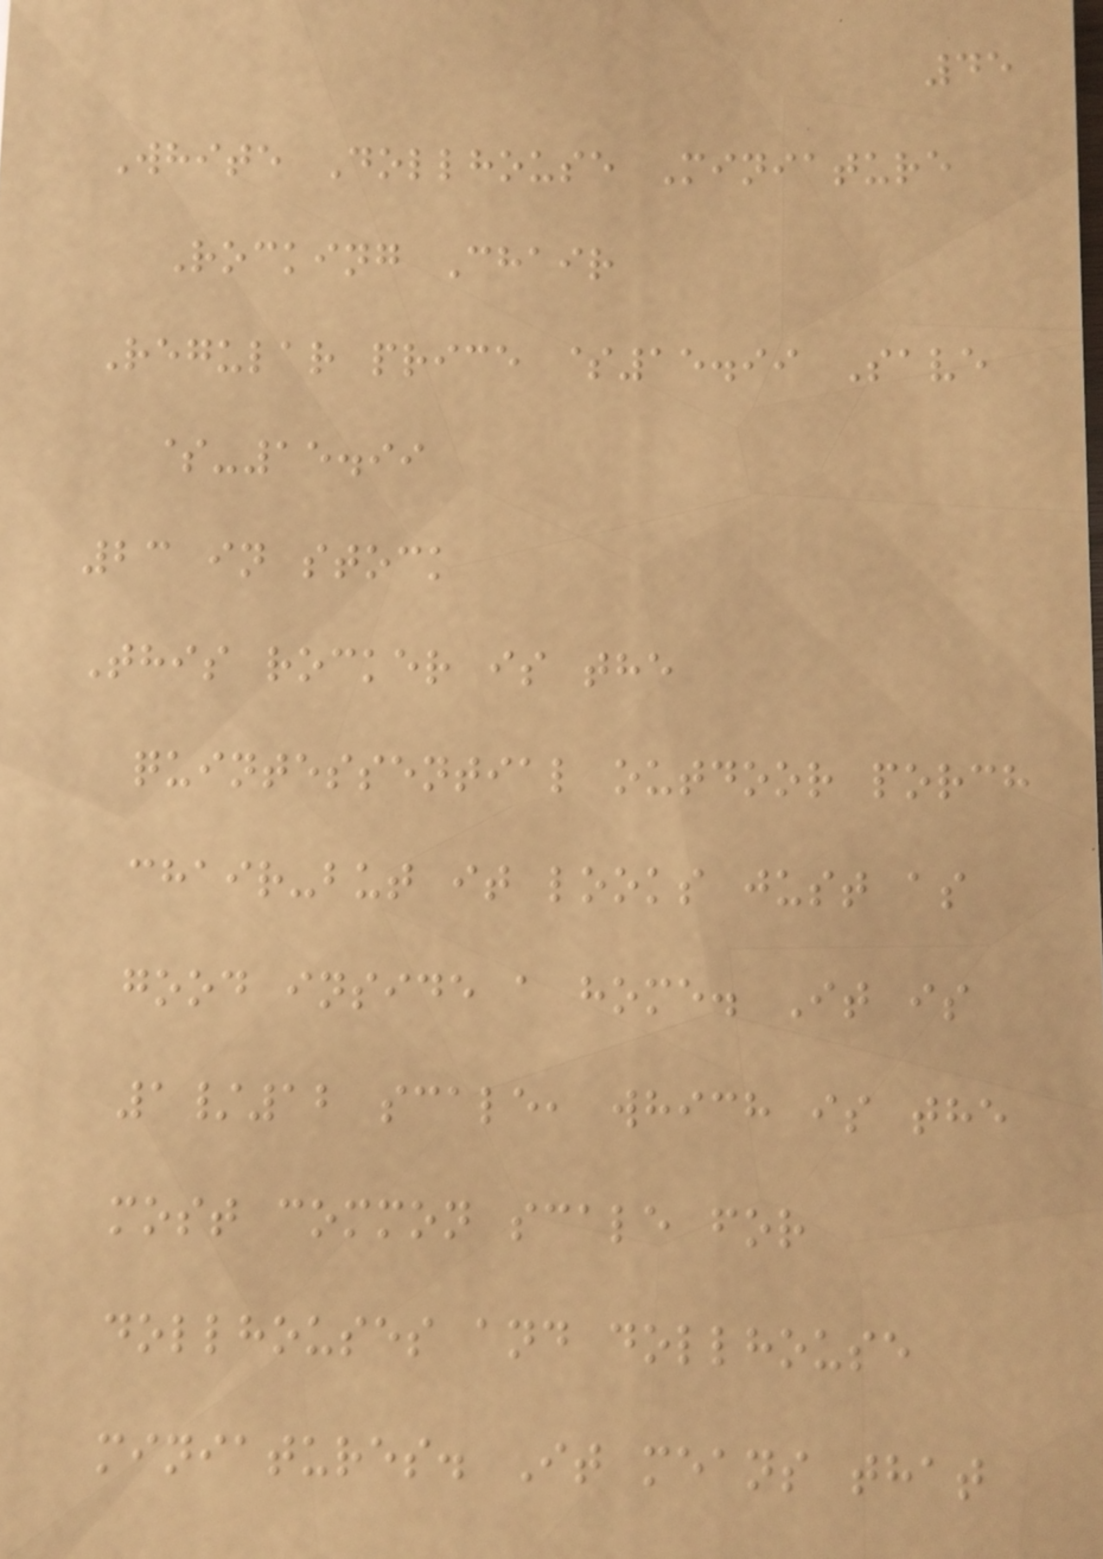45
White Dollhouse Miniature
Rocking Chair
Regular price $15.99 Save
$-15.99
23 in stock
This rocker is the
quintessential outdoor porch
chair-but it looks just as
good inside a home. It is
1/12 scale, which is the
most common scale for
dollhouses and dollhouse
miniatures. It means that
